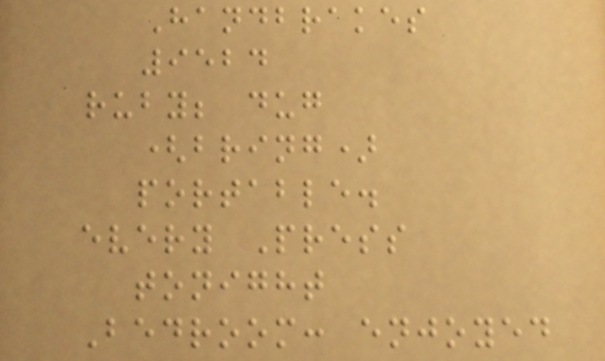Handbrakes
9524
ruby; dug
(bring)
portable.
every Press
tonight
Bedroom: enjoyed
